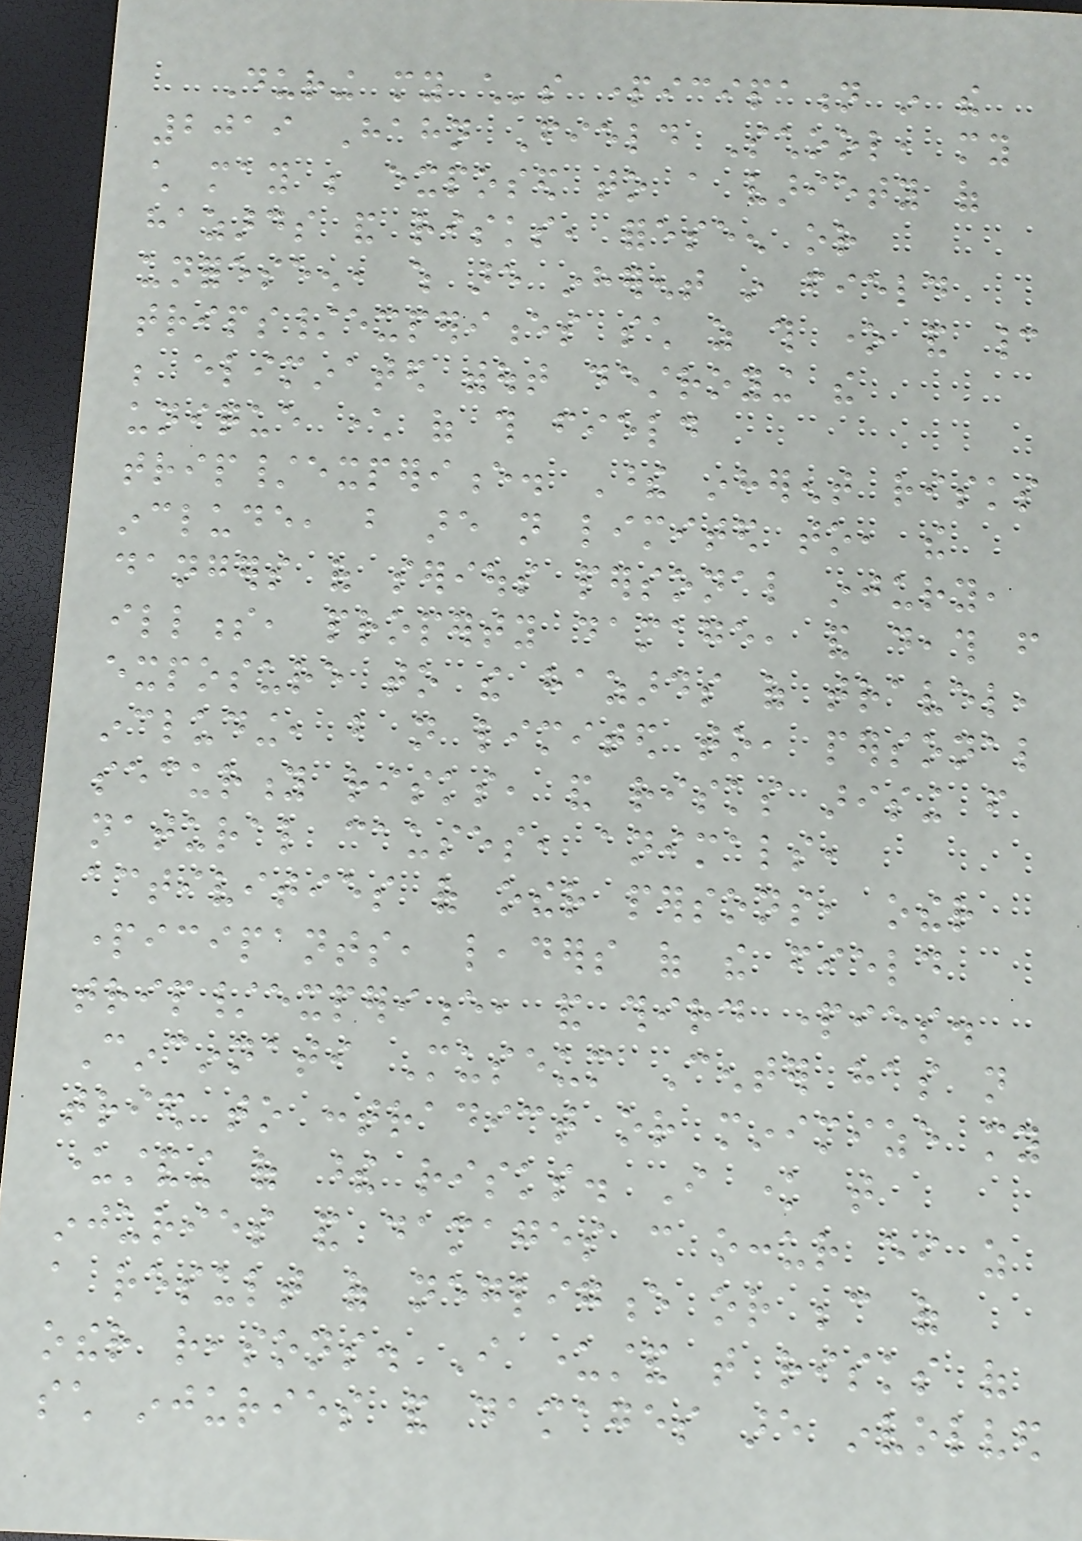During my child's participation in the
2019 Hahn Field School, my
child may be exposed to a variety of
hazards and risks, foreseen or
unforeseen, which are inherent in field
trips/experiences such as this one and cannot
be eliminated without destroying the
unique character of this field
trip/experience. These inherent risks
include, but are not limited to, the
dangers of serious personal injury,
illness, property damage, and death from
exposure to the hazards of travel,
including, but not limited to, personal
security risks, and risks arising from
natural causes, animals,
activities of other persons, other
participants, leaders of the field
trip/experience, and third parties.
Cincinnati Museum Center has not
tried to contradict or minimize my
understanding of these risks. I know that
injuries and damages can occur either as
a result of negligence or because of
other reasons. I understand that risks of
such injuries and damages are involved
